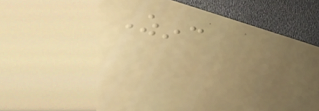Zinc
